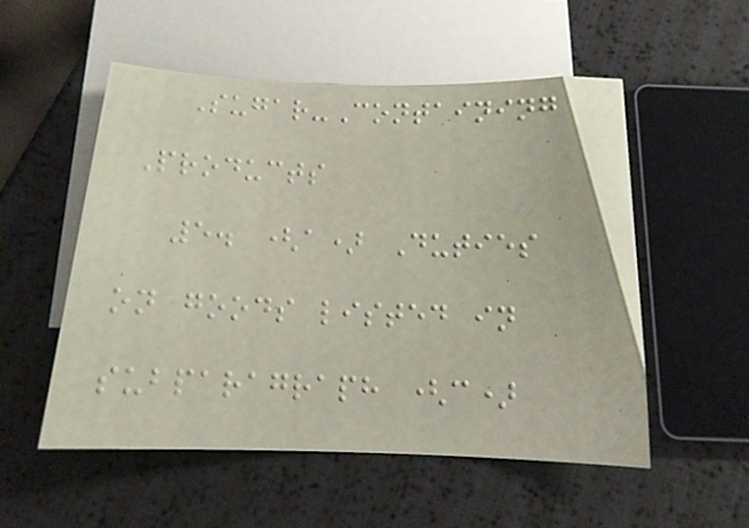Sugar-Containing
Products
5. (a) Duties
on goods listed in
subparagraph (c)
